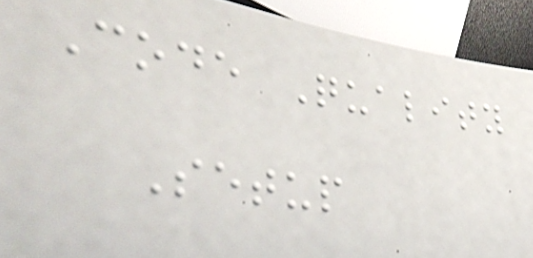Code Quality
Setup
